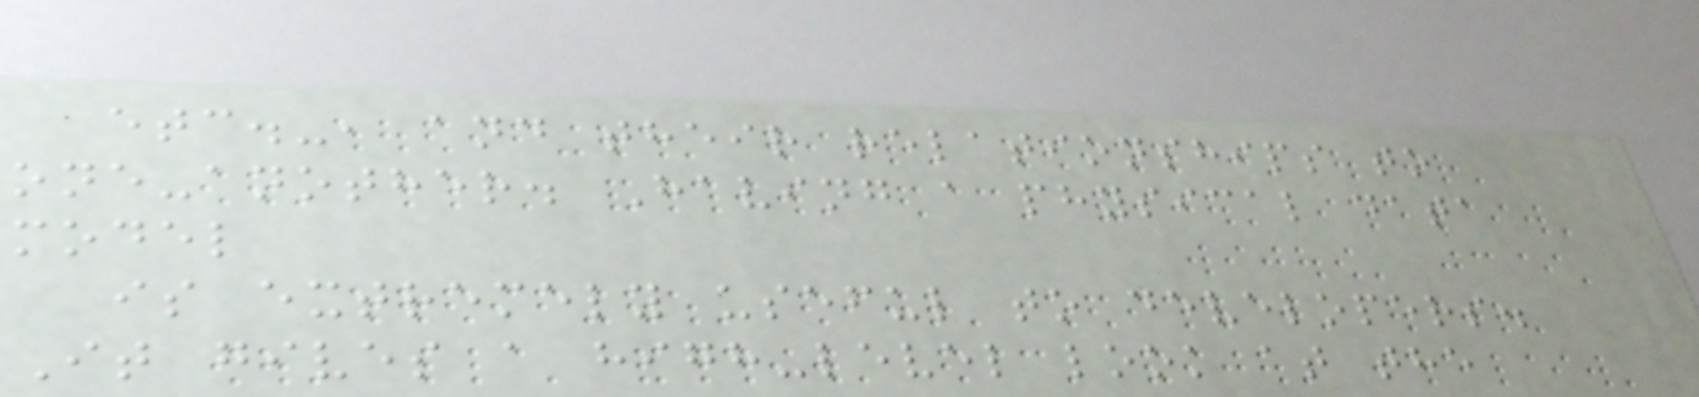etc.-, and their relationships to
one-another. Having a physical data
model
is extremely useful to developers.
It gives a high-level look at the
